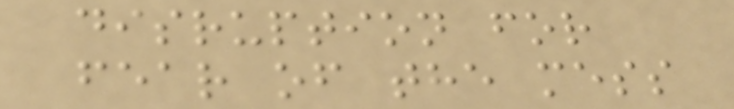disruption for
fear of the mess
